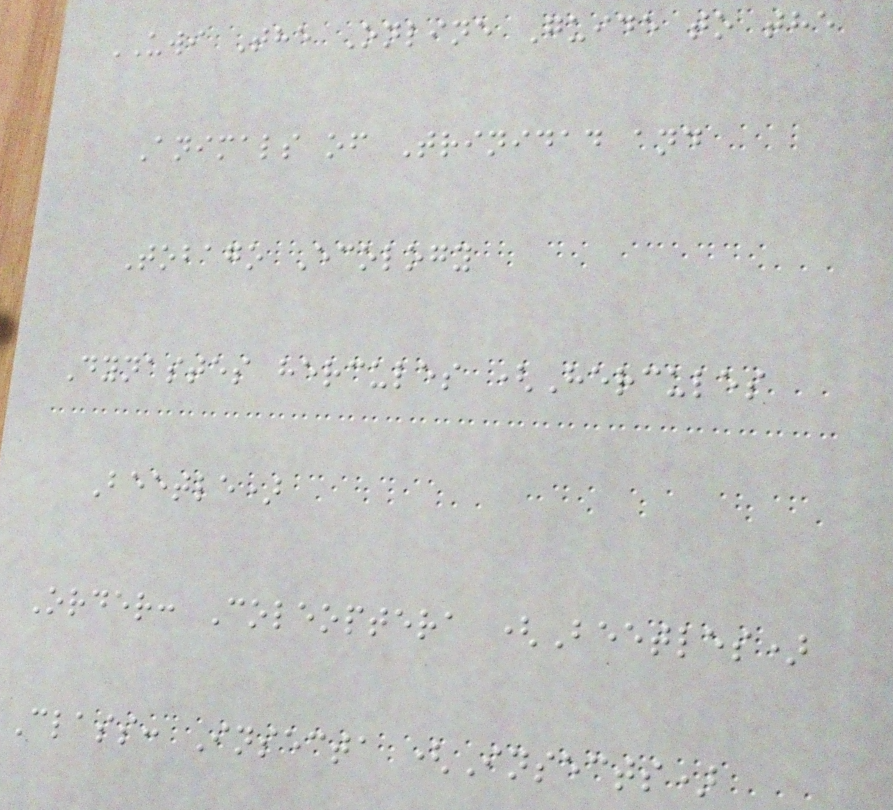UWI The Online Guide to the
Animals of Trinidad and
Tobago Ecology
Dynastes hercules (Hercules
Beetle)
Order: Coleoptera (Beetles)
Class: Insecta (Insects)
